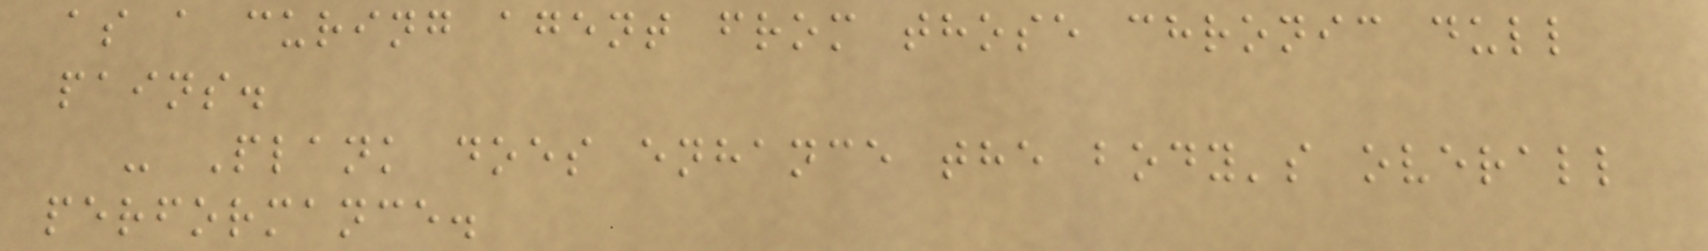as a curing agent from those chronic dull
pains.
- Plank does enhance the body's overall
performance.
